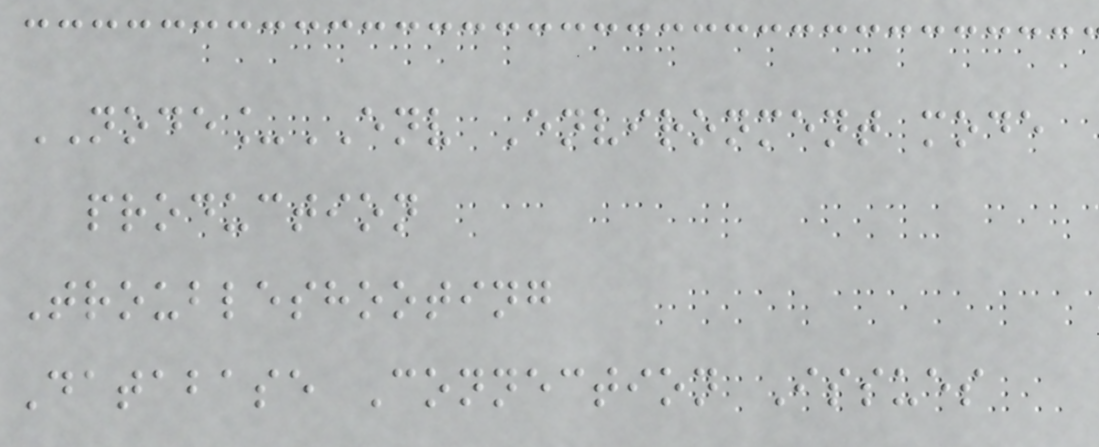NODE_ENV Environment mode
production
Troubleshooting
Database Connection Issues
